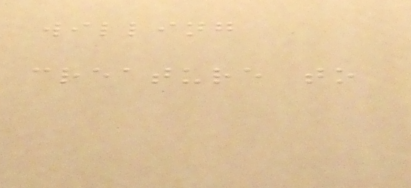willing
creature to
